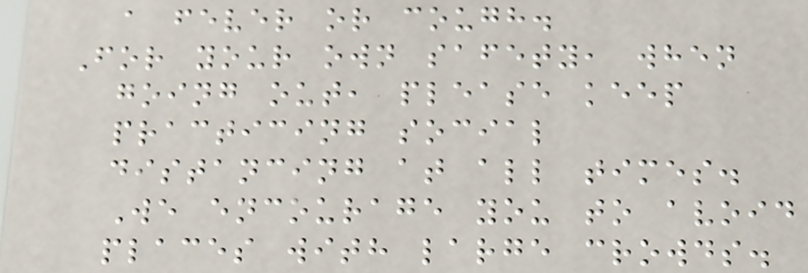a fever or cough.
For your own safety, when
going out, please keep
practicing social
distancing at all times.
We encourage you to avoid
places with large crowds.
